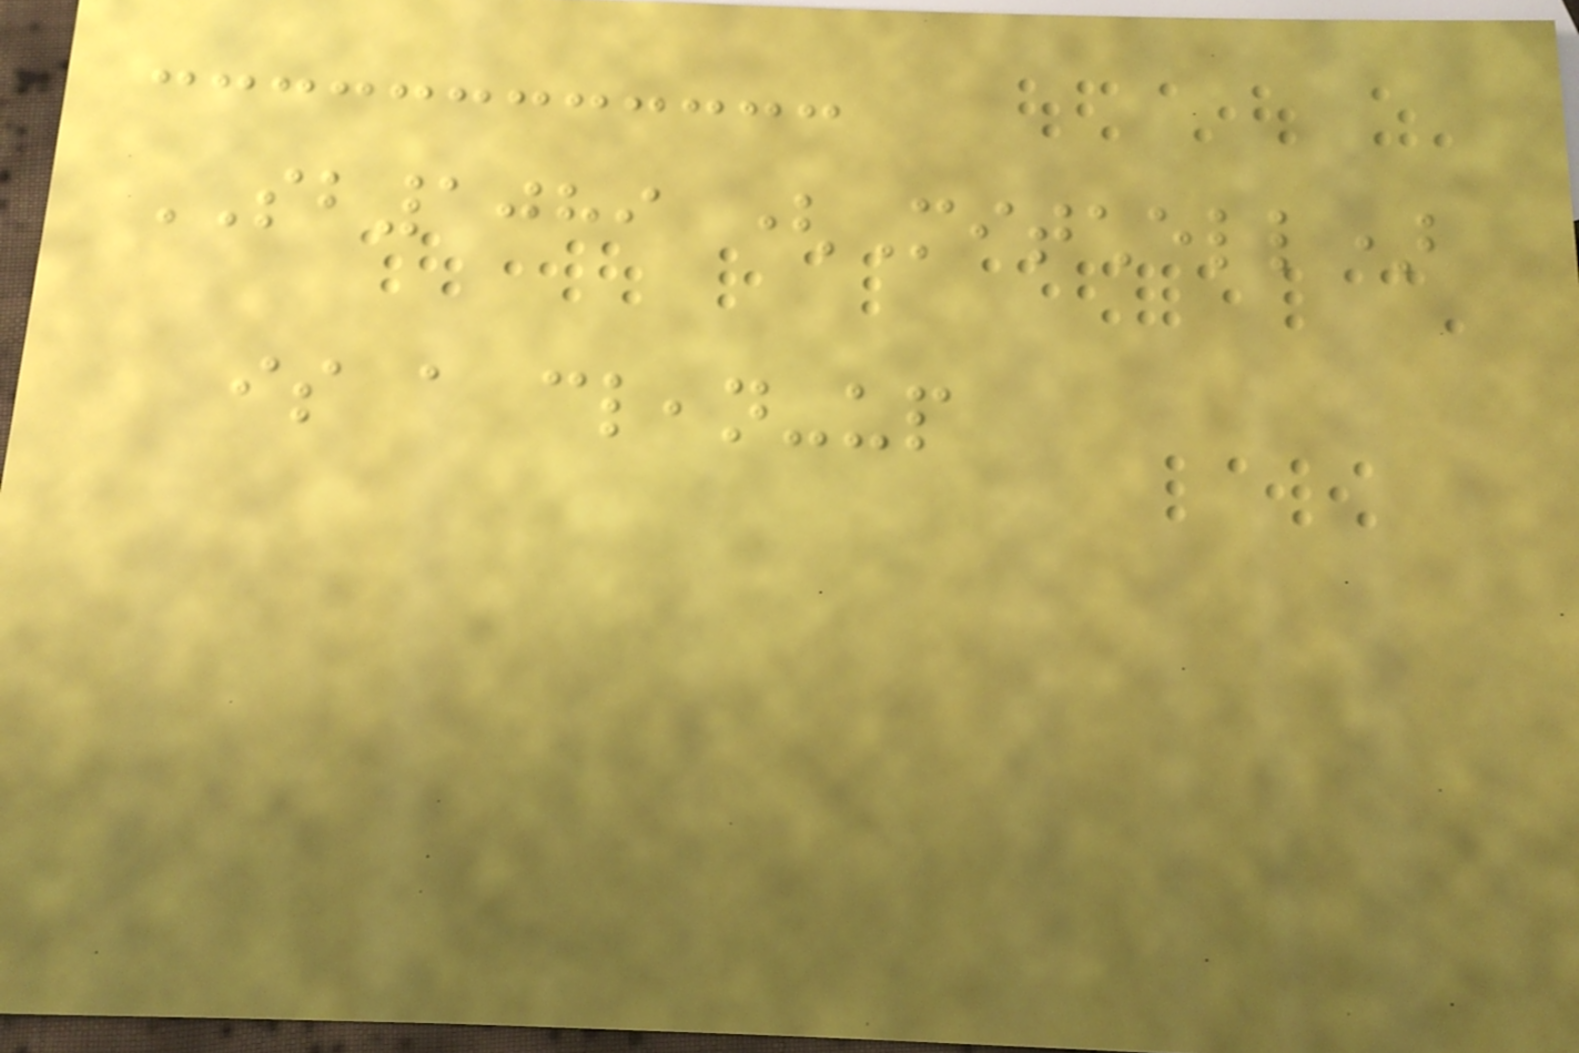SB1089 (Mitchell)
is a clean-up
